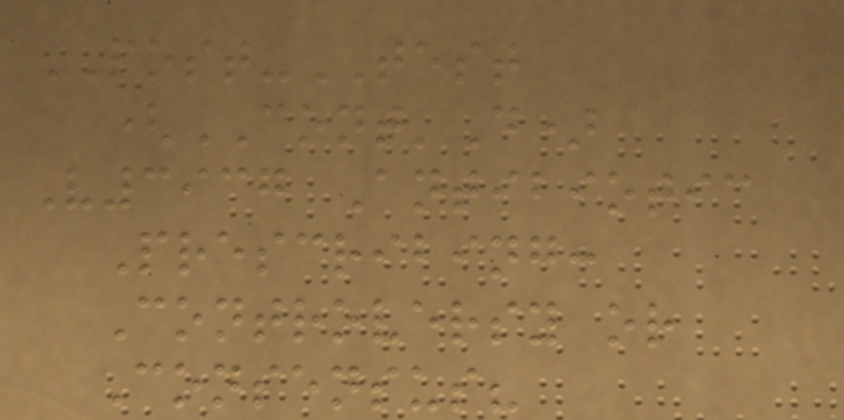POST-TEST
(CONT'D)
V3937 Antibiotic
Prescribing:
Controversy or
Consensus?
